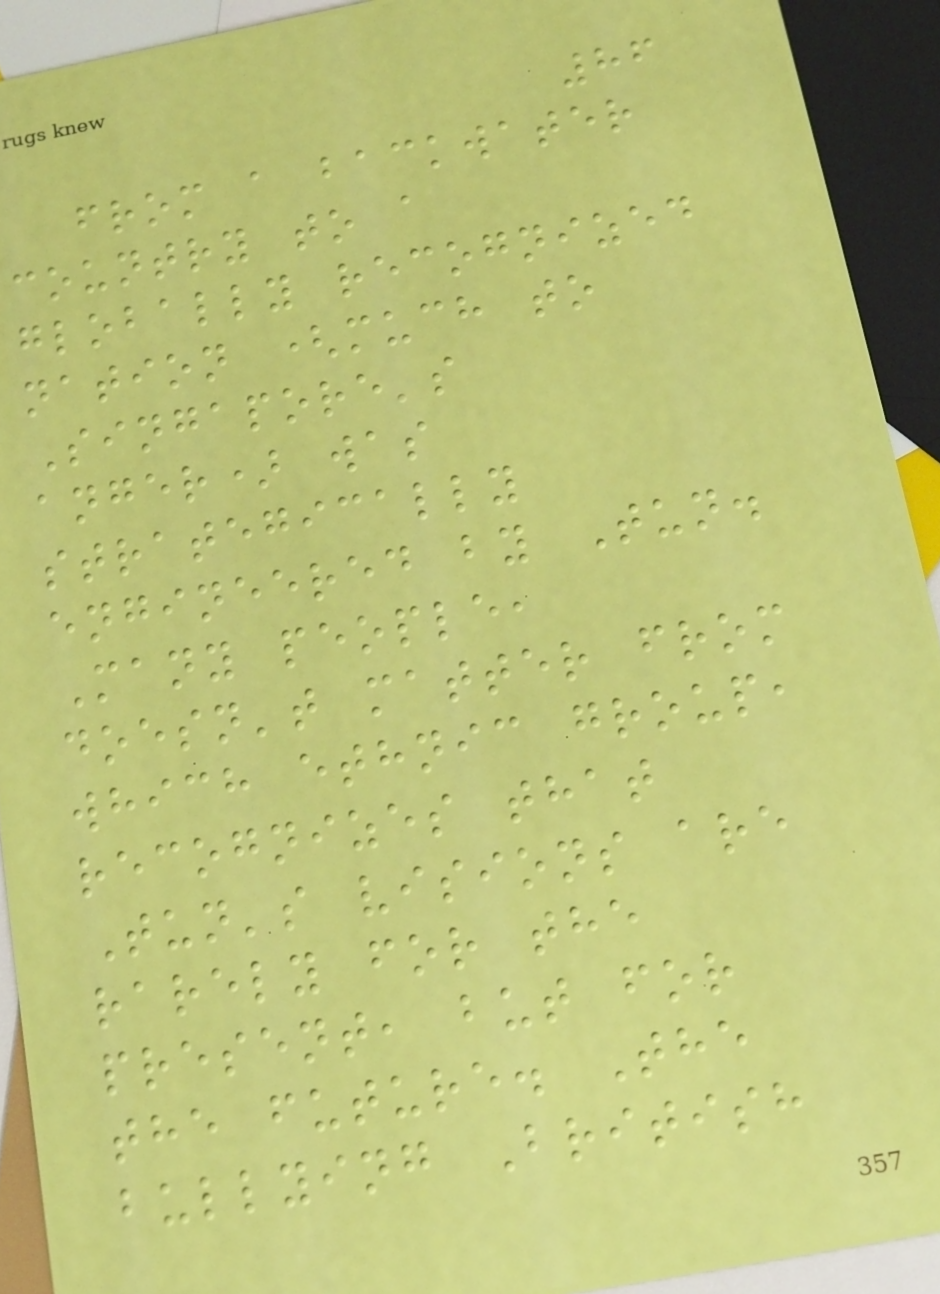86
from a backwater
country to a
globally recognized
nation (much to
Singapore's
anger) was
strategically
engineered by Tun.
Many people,
doesn't matter from
which ethnic group,
recognizes that
Tun's visions are
rarely for the
present, but for
the future. The
bullying British
